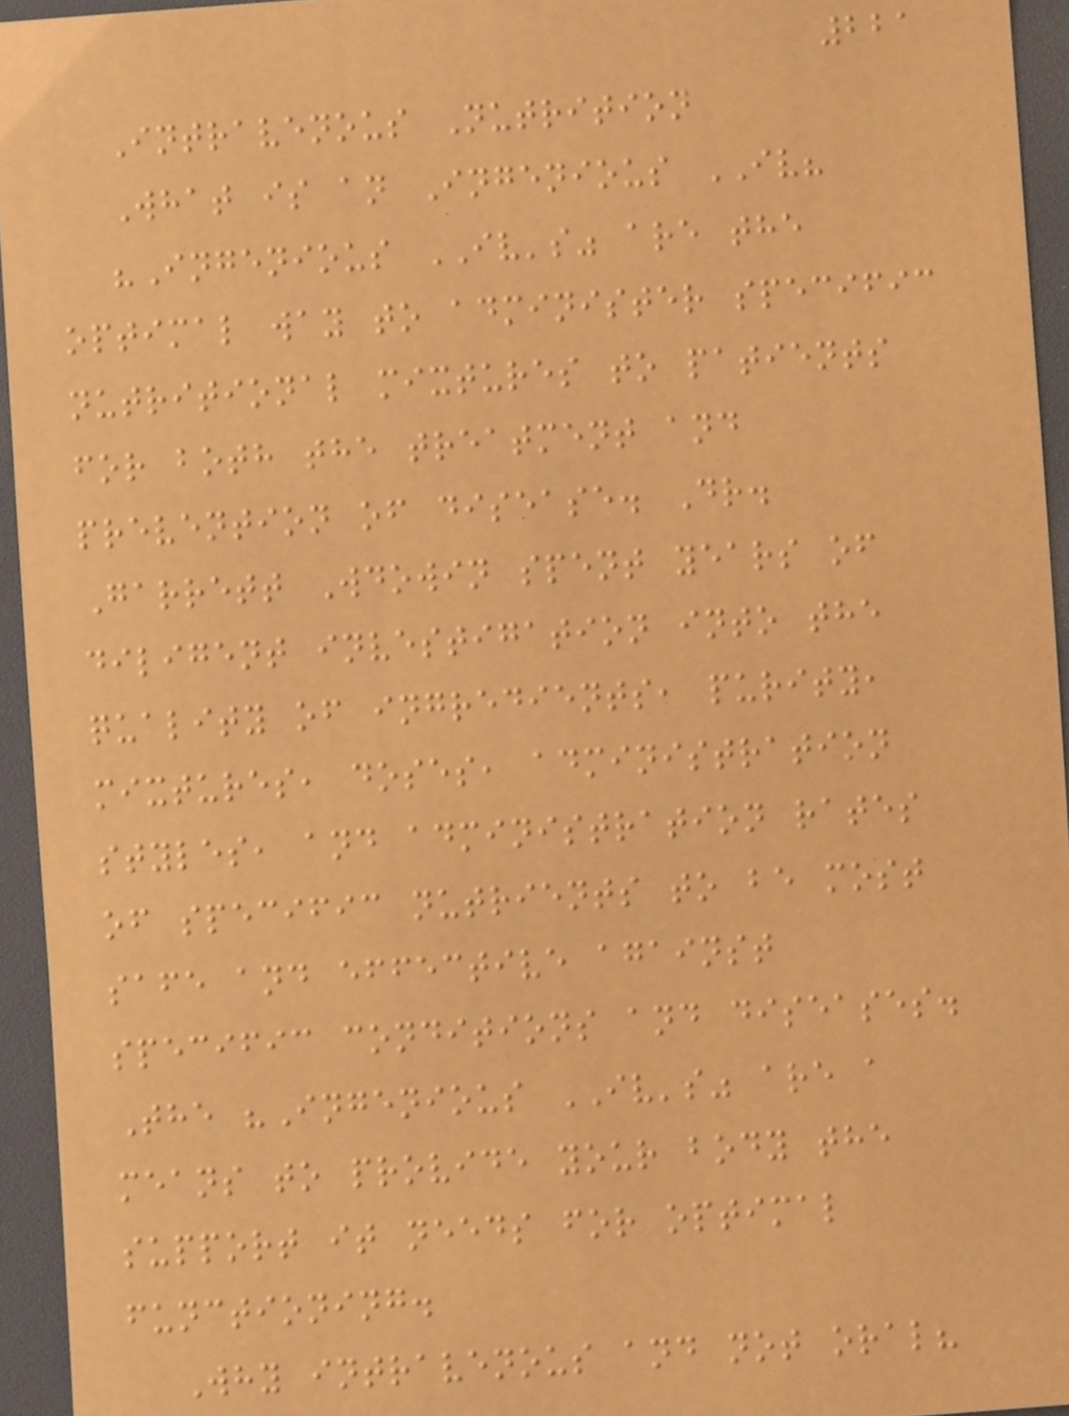221
Intravenous Nutrition
What is an Ingenious IV?
"Ingenious IV's" are the
optimal way to administer specific
nutritional mixtures to patients
for both the treatment and
prevention of disease. Dr.
Garrett Wdowin spent years of
diligent investigation into the
quality of ingredients, purity,
mixtures, doses, administration
styles, and administration rates
of specific nutrients to be most
safe and effective against
specific conditions and diseases.
The "Ingenious IV's" are a
means to provide your body the
support it needs for optimal
functioning.
Why intravenous and not oral?
